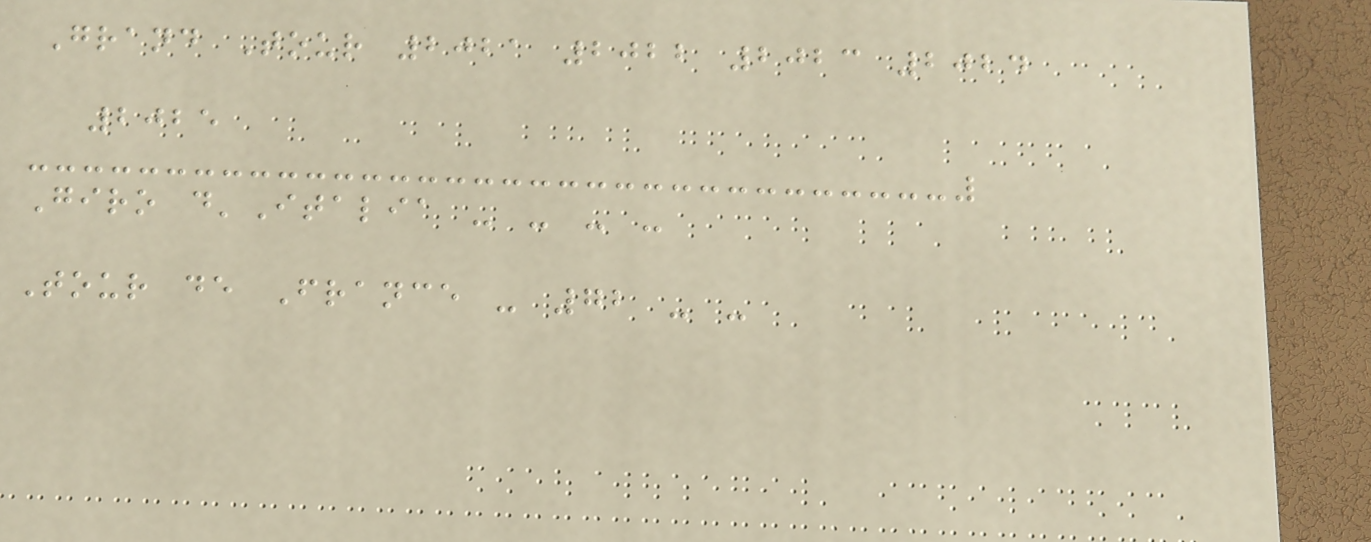Grand Tour 2021 2022 2023 2024
2025
Giro d'Italia - - - -
Tour de France - 72 - -
